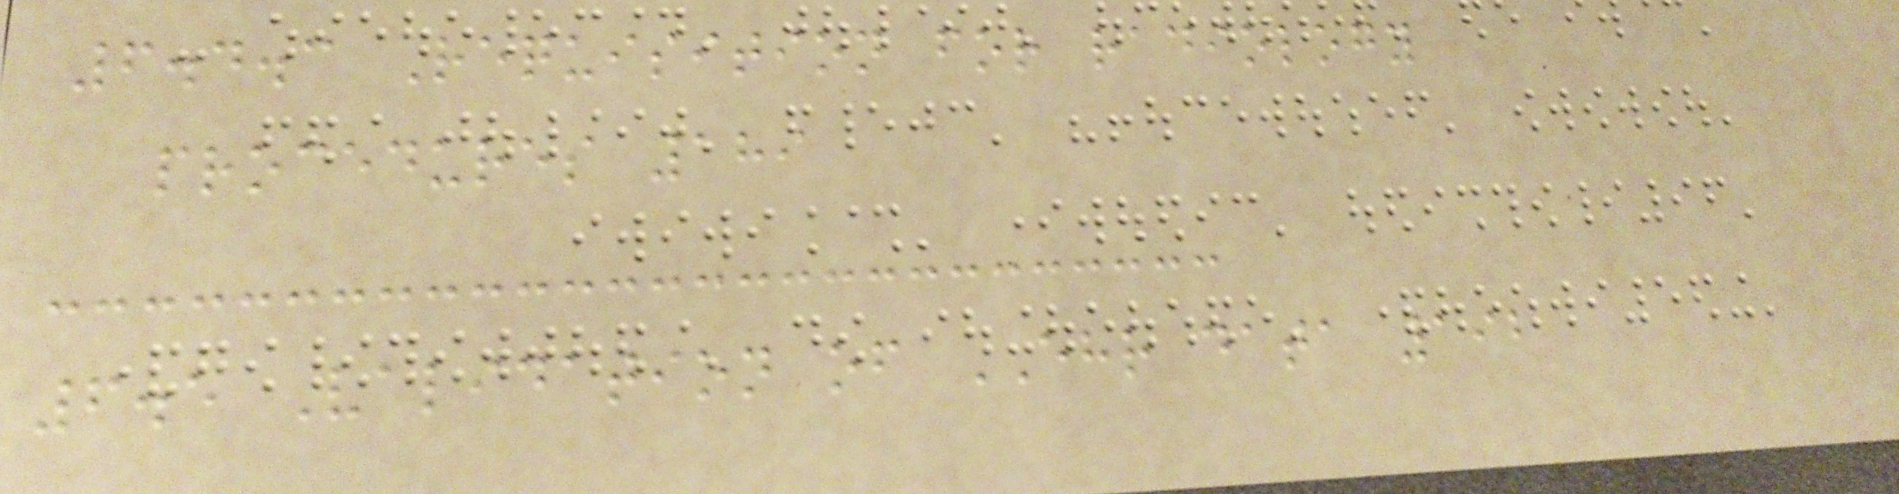6.4.3 Requisition for radiology
procedures 189
6.5 Validation of EHR data 192
